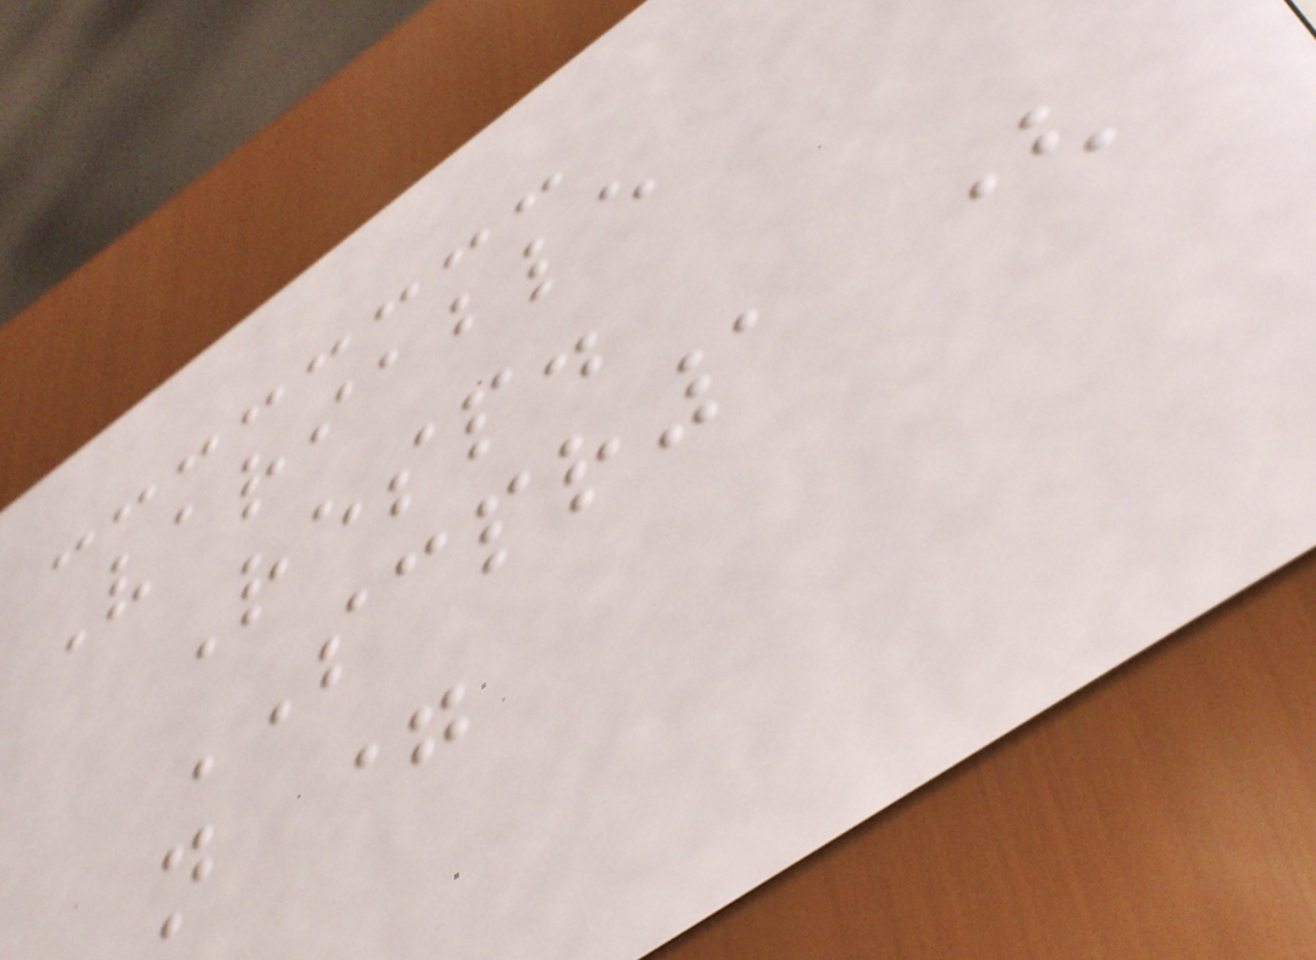Variable
Resp.
SCPR1 (
n =
